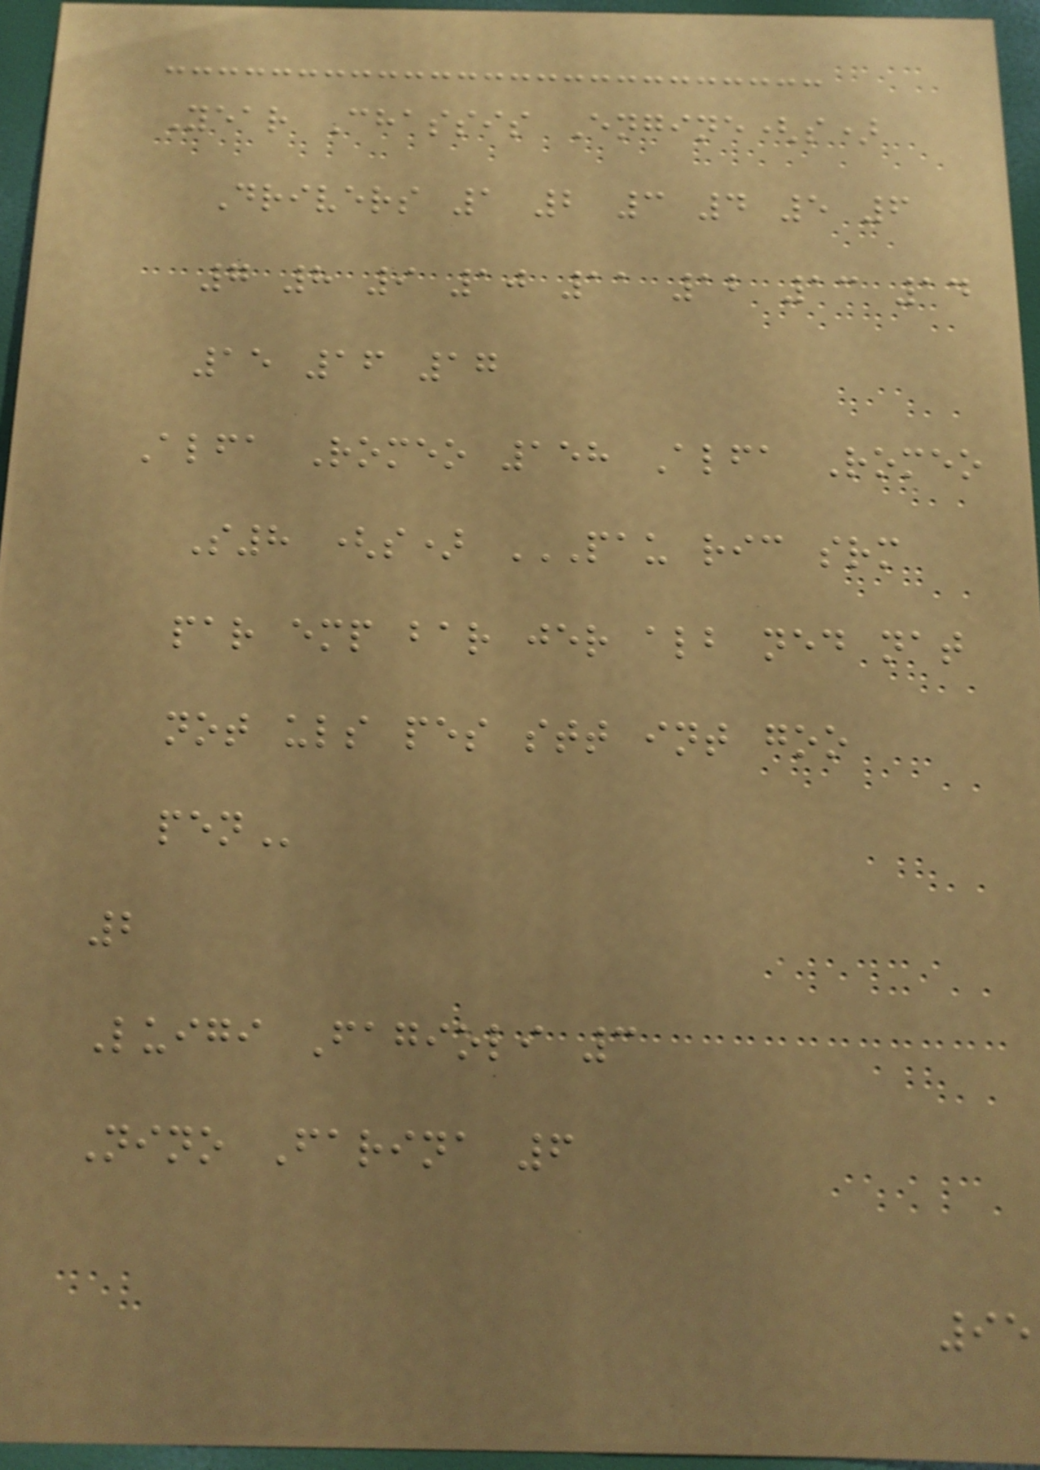Year Chassis Engine(s)
Drivers 1 2 3 4 5 6
7 8 9 10 11 12 13 14
15 16 17
Alfa Romeo 158 Alfa Romeo
S8 (s) PAU RIC SRM
PAR EMP BAR JER ALB NED NAT
NOT ULS PES STT INT GOO
PEN
2
Luigi Fagioli 3
Nino Farina 6
95
